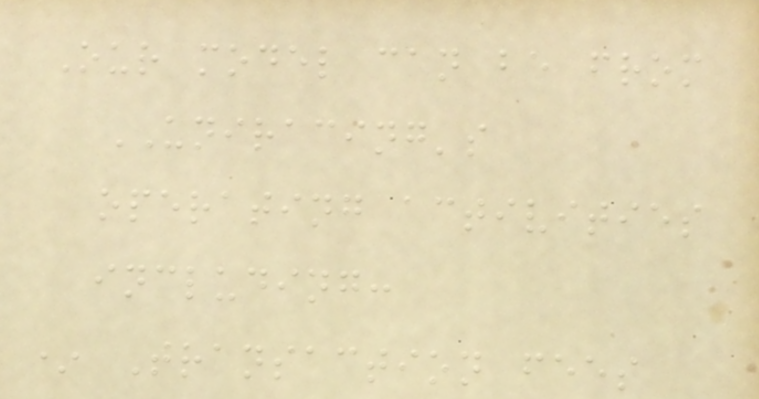Our model can be from
UNIRACING's
operating activities
including:
* Transaction fees
